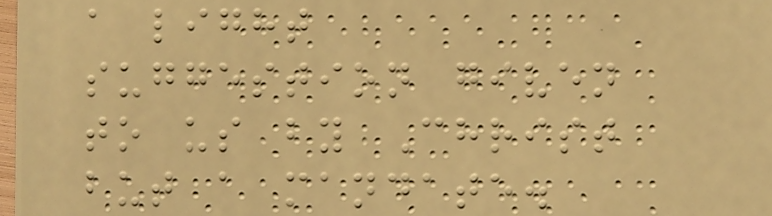a light
suggestion given
to us by Christ
but a mandate.
